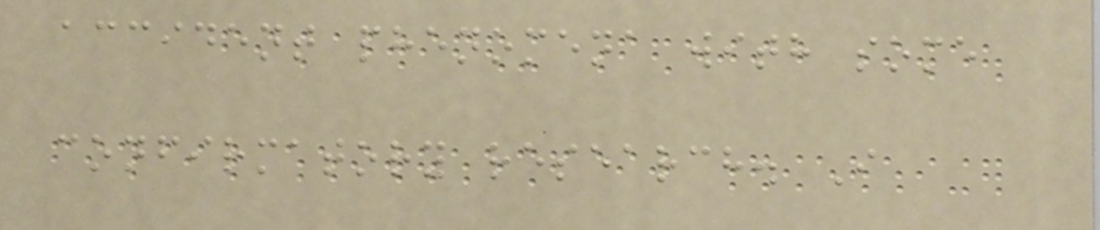accident phenomena with some
confirmatory research. I
